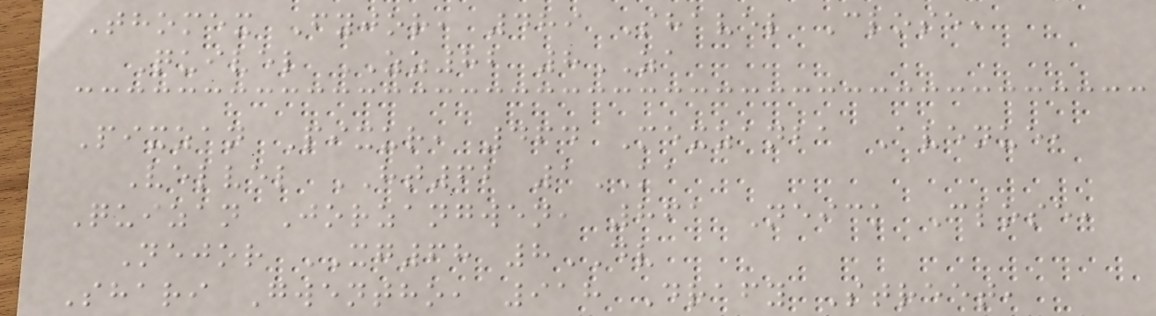Thomex Fyjor, 489 Shavel Close,
Quivel ZZ82 8ZA
Pixzan Pixur, 464 Mexzanba Avenue,
Velvel HT62 1KA
Quizan Jorzangwen, 861 Neick Close,
Nejor XG68 8DV
Shari Gwentho, 918 Drafy Street,
